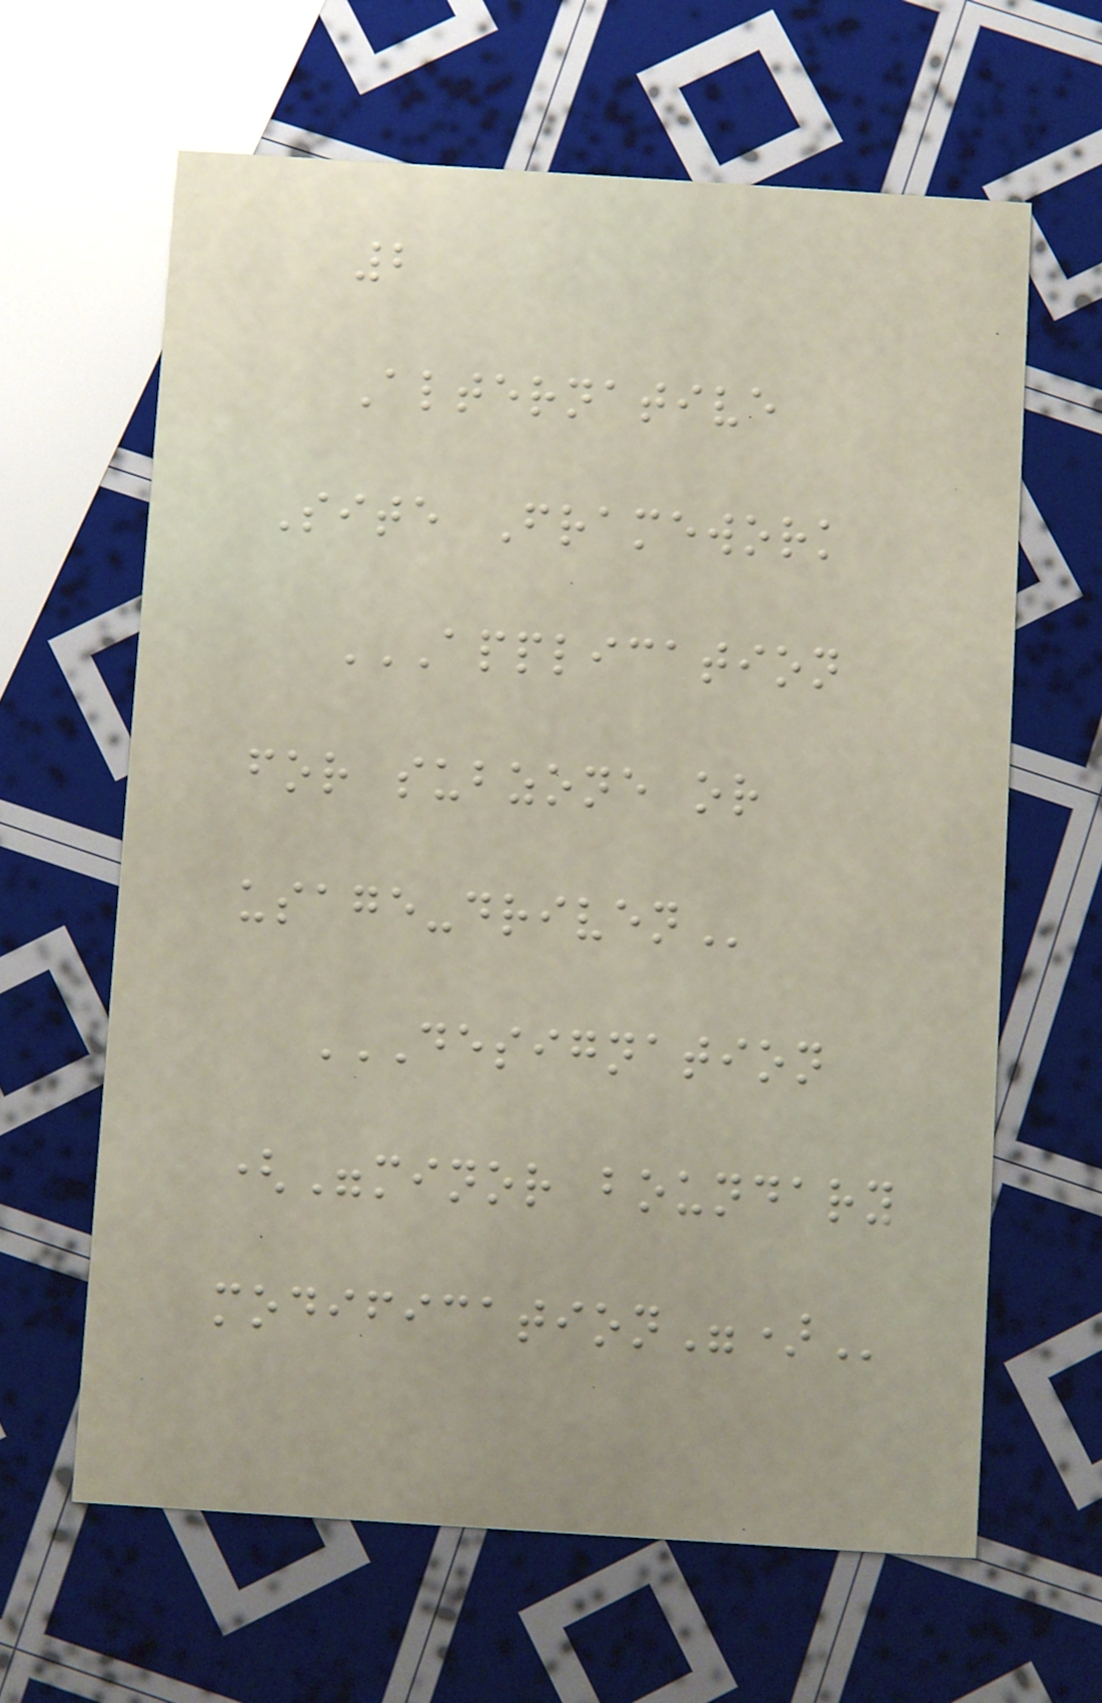2
Alternative
Site Framework
APPLICATION
FOR SUBZONE OR
USAGE-DRIVEN
DESIGNATION
("MINOR BOUNDARY
MODIFICATION")
